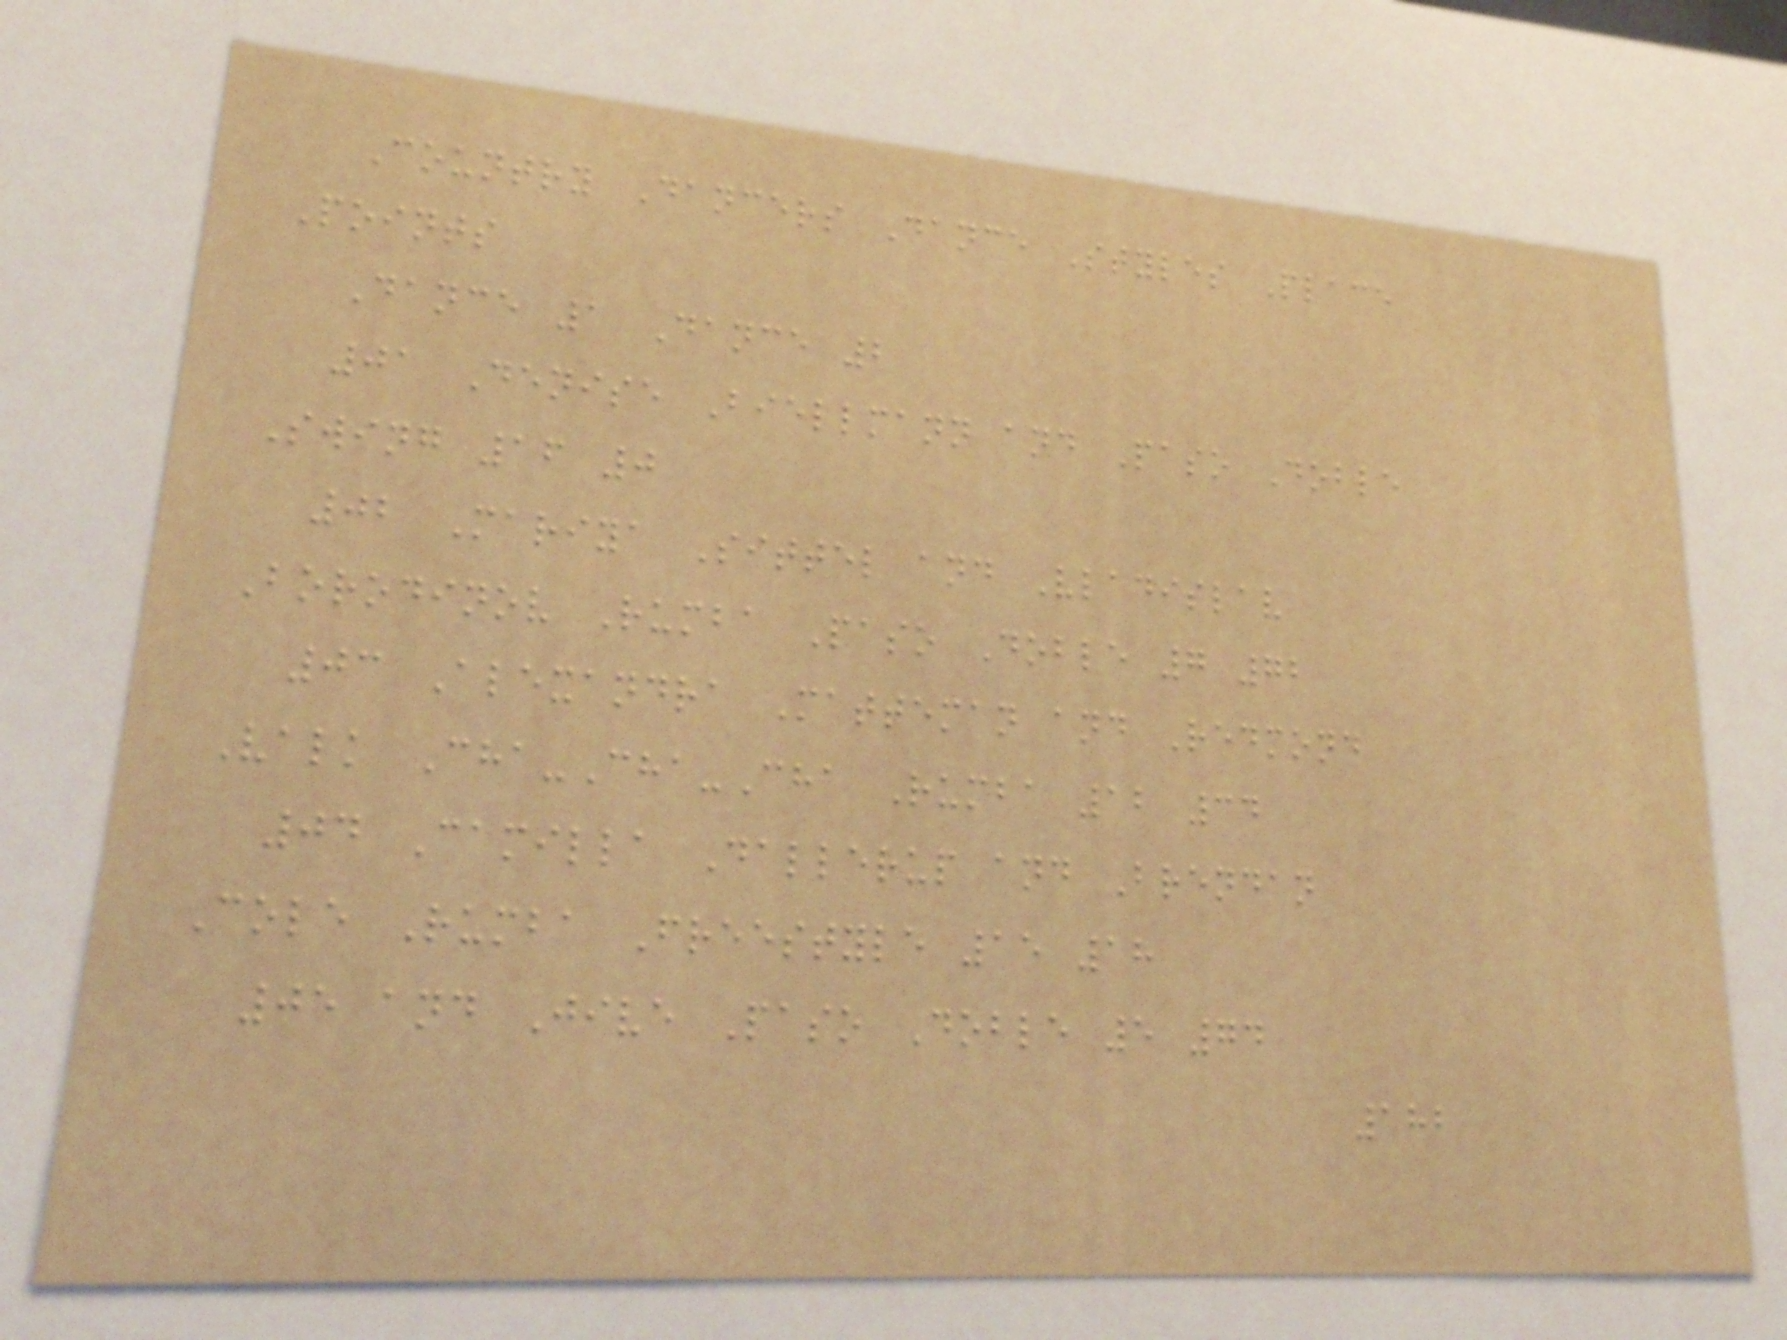Country Dancers Dance Styles Place
Points
Dance 1 Dance 2
01 Denise Biellmann and Paso Doble
Swing 16 0
02 Mariya Sittel and Vladislav
Borodinov Rumba Paso Doble 7 72
03 Alexandra Matteman and Redmond
Valk Cha-Cha-Cha Rumba 12 34
04 Camilla Dallerup and Brendan
Cole Rumba Freestyle 15 18
05 and Jive Paso Doble 5 74
182
